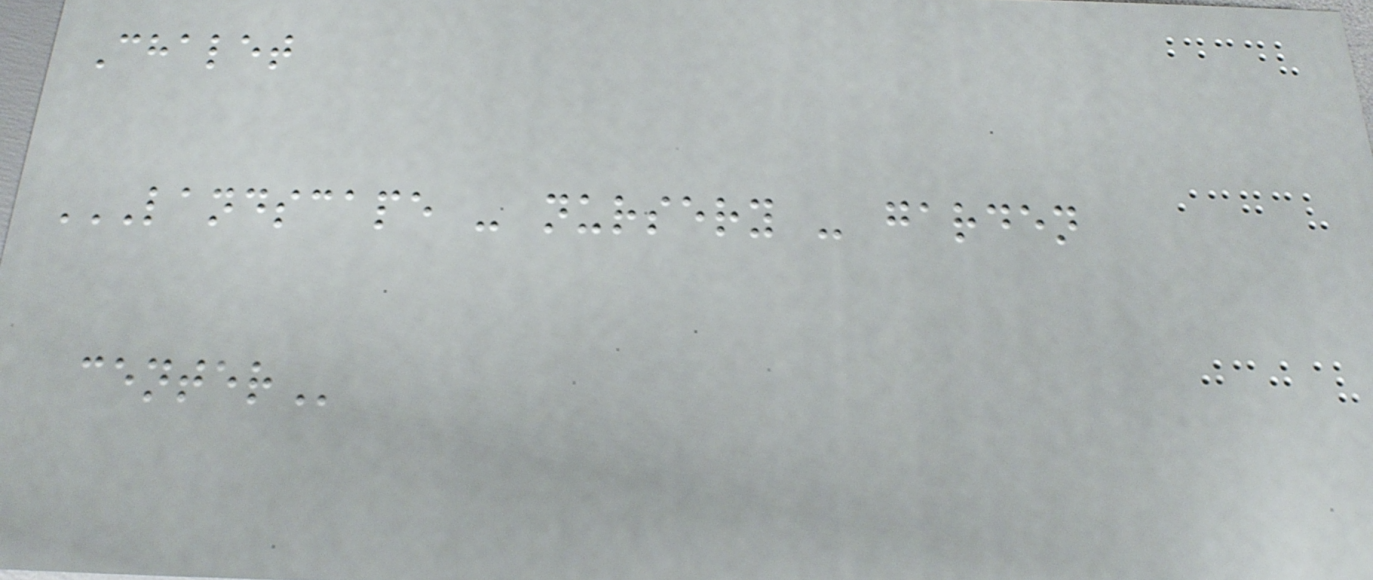Chalet
LANDSCAPE - NURSERY - GARDEN
CENTER
